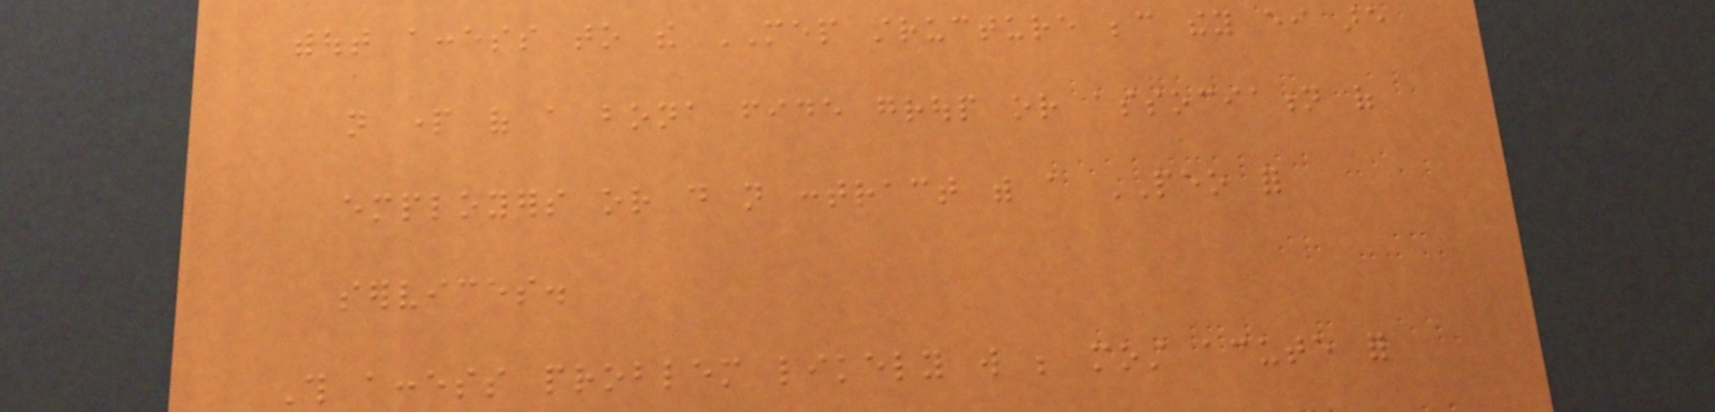without access to the MEP structure because they either are
not part of a bona fide group or association of
employers or do not contract with a PEO for
services.
This access problem likely will be most acute for
